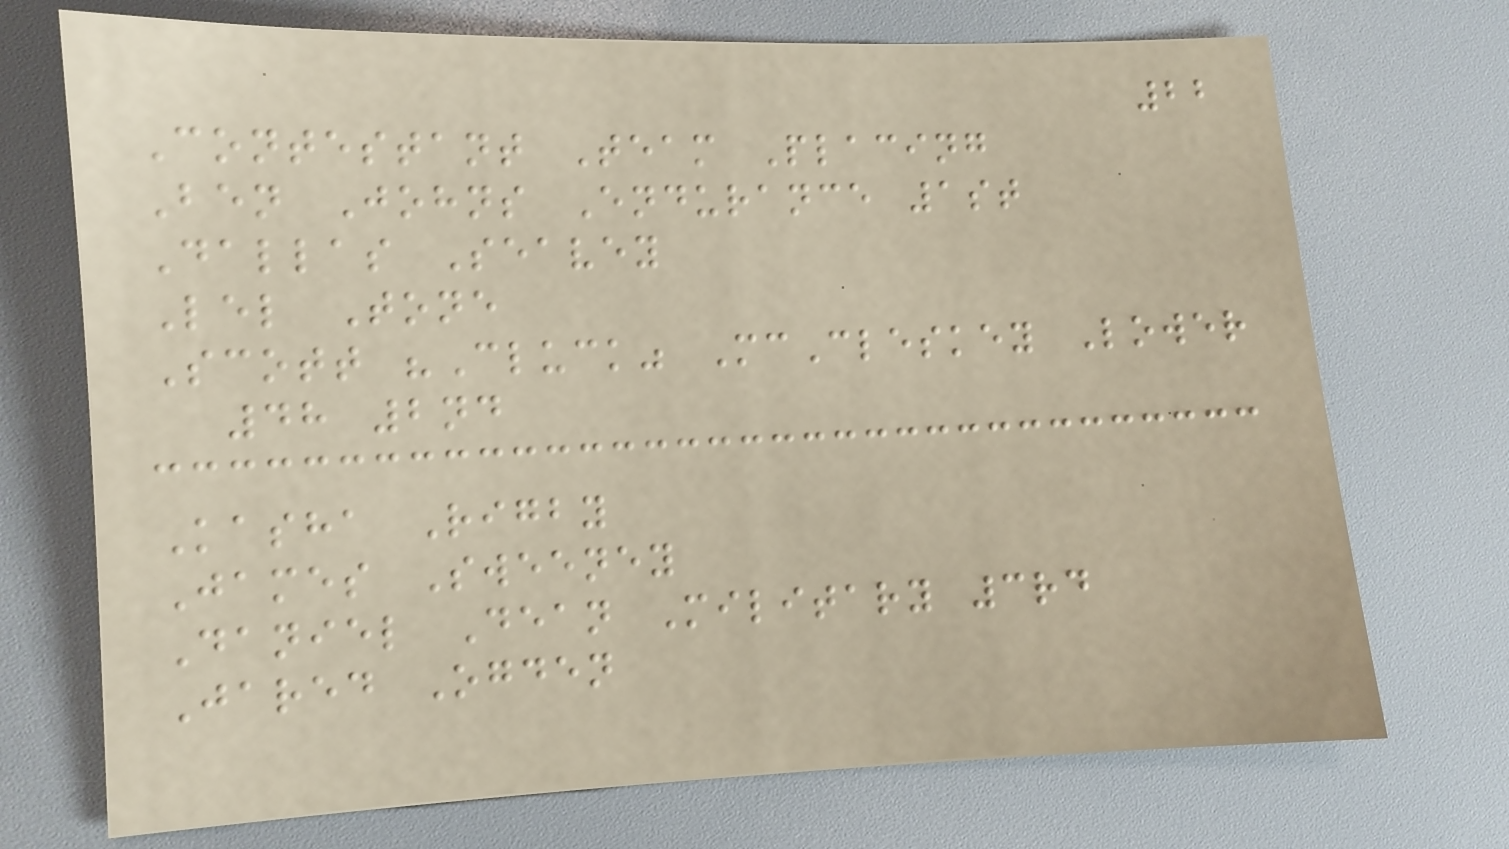22
Contestant Team Placing
Ben Johns Endurance 1st
Dallas Seavey
Lel Tone
Scott "Cluck" McCleskey Lower
48 2nd
Kasha Rigby
James Sweeney
Daniel Dean Military 3rd
Jared Ogden
